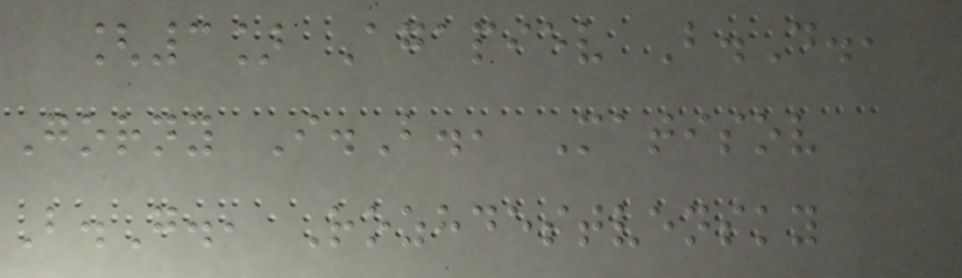[3] Agapiev B.D.,
Gorny I.B., Matisov
B.G., Rozhdestvensky
